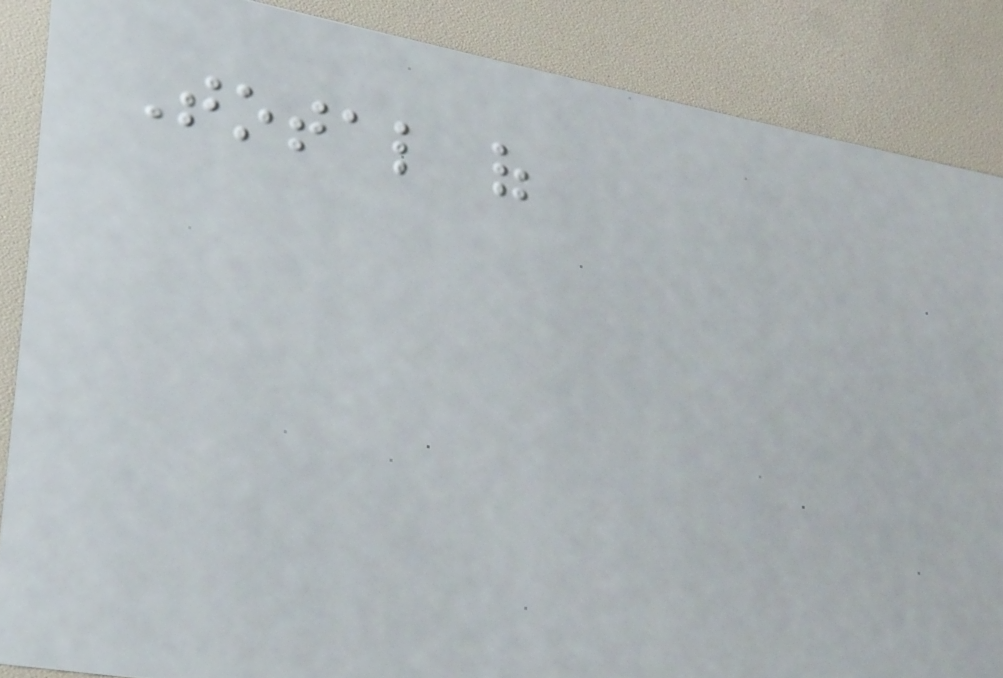Total of
